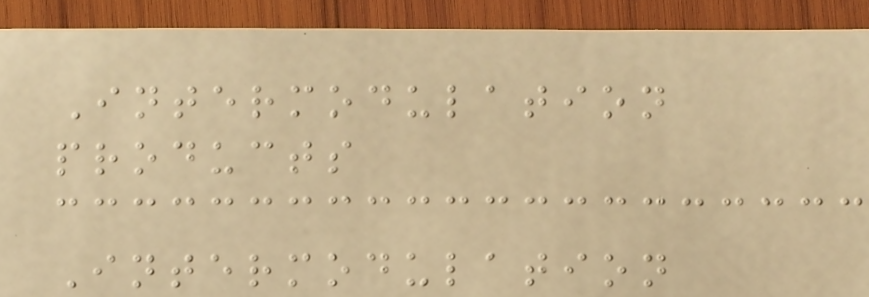Intermodulation
products
Intermodulation
